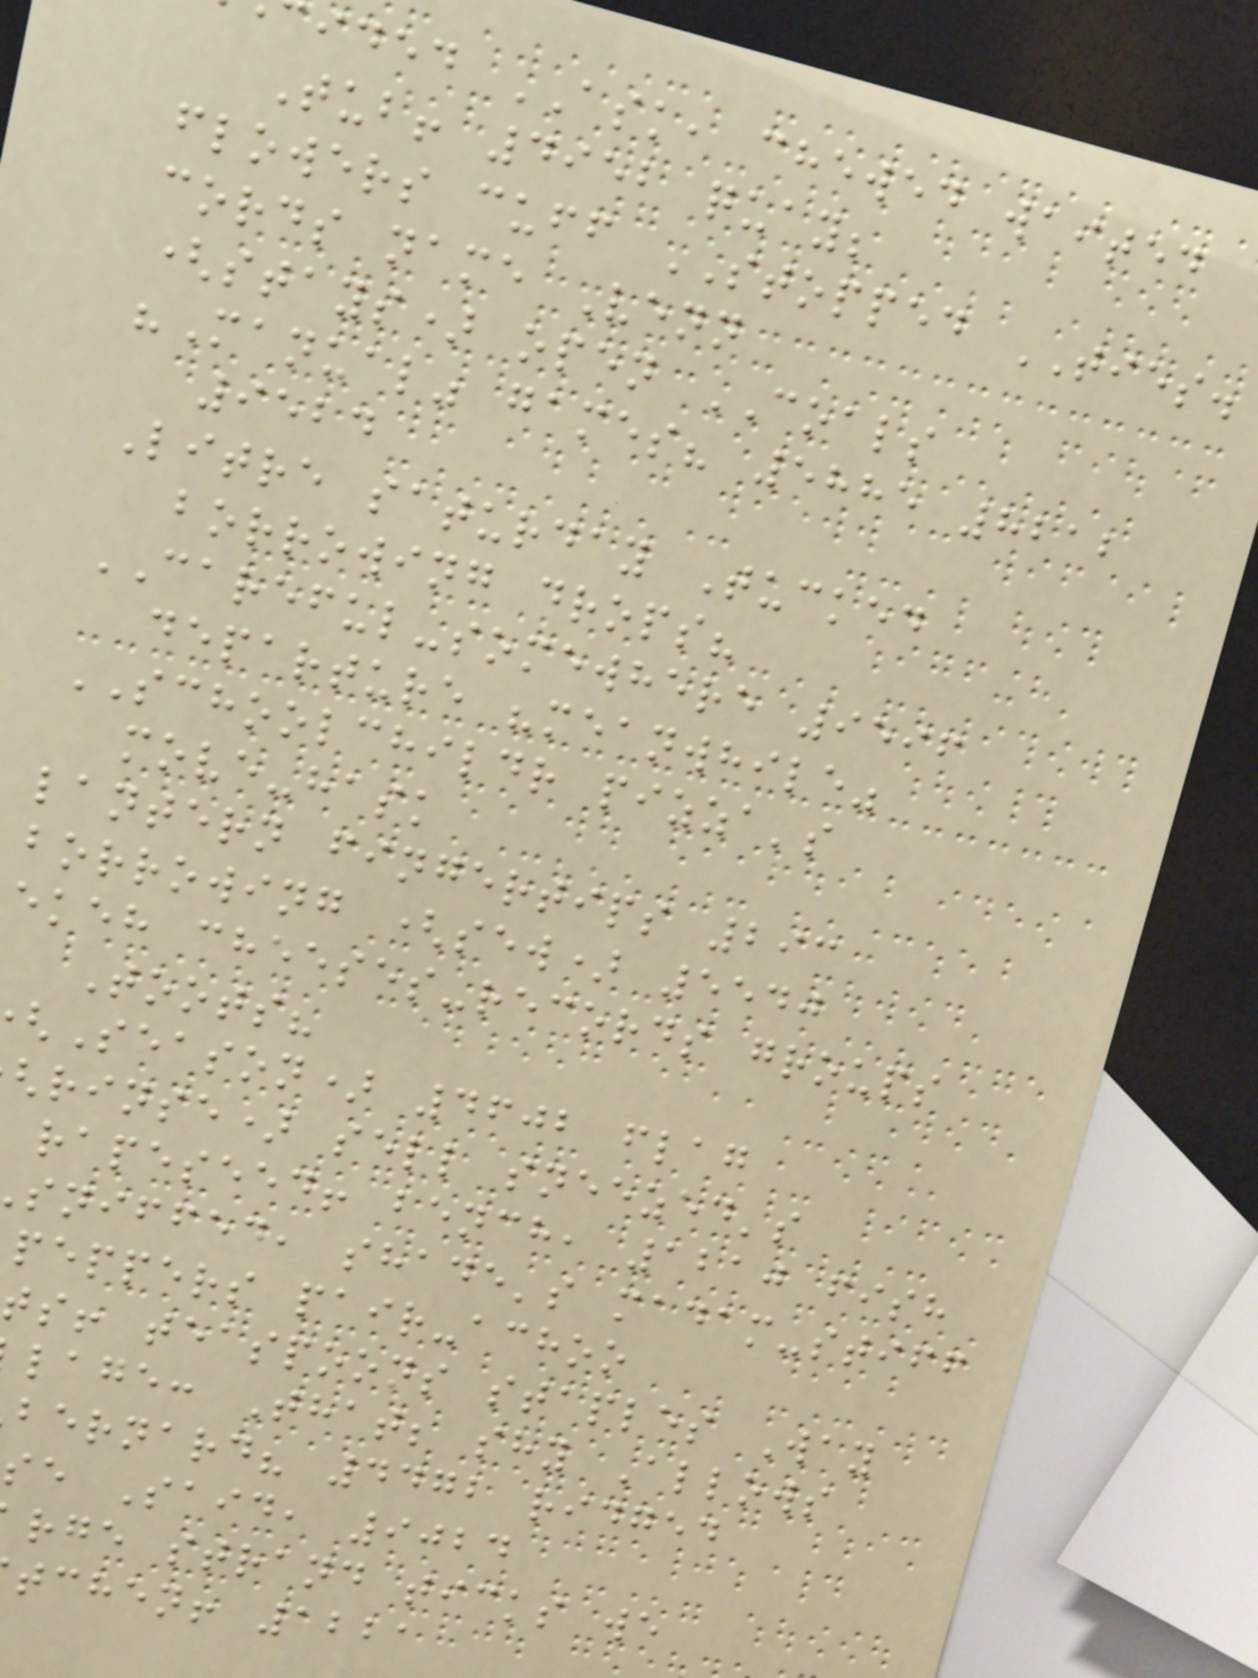ided ASK, chewed waited
Tub! 4952 quay;
flowers cuff STOPPED TIES.
cords name Venn
(stays) open COALS
"Manual" games? 5885 8212
9524
Litre saturday Tucked
borrowing drops?
CAREFUL-somewhere 9596
departure "meanwhile"
SCHOOLCHILDR pizza's
move-hask
lantern fingertips 293
borrowing (sew) 5540
ekeh cheeses-records groups
Toots?
Season) 4602 flag
rinse) sell sneezed's
rapeseed! bench, 1210 fish
sniffed, shade's madam-stiff
peppers pair-achoo
ts! teaspoons staples Way
lage: That; shy Allows
bernard? 4472 ridged
se Said, 9024
rge strand ticks we
tchen! 1221
